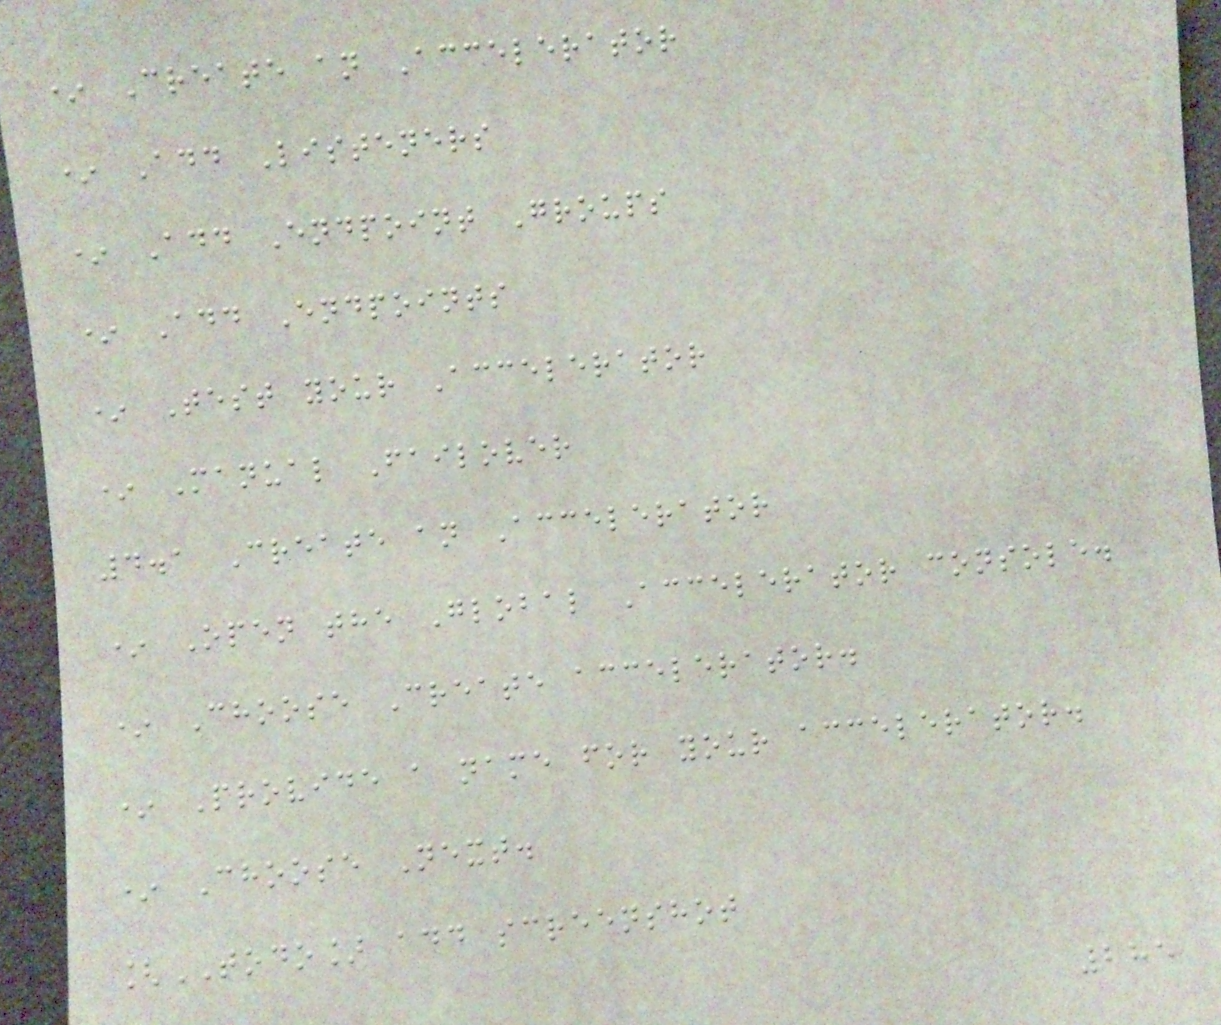* Create an Accelerator
* Add Listeners
* Add Endpoint Groups
* Add Endpoints
* Test your Accelerator
* Manual Failover
4.1 Create an Accelerator
* Open the Global Accelerator console.
* Choose Create accelerator.
* Provide a name for your accelerator.
* Choose Next.
[TODO] add screenshot
285
